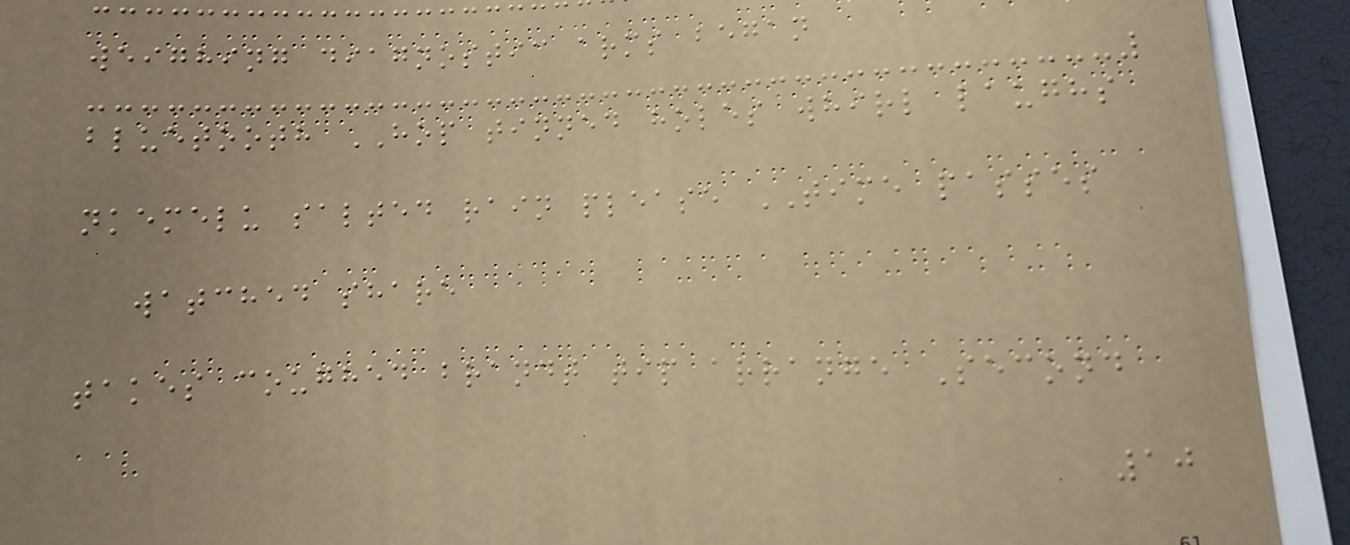weighing diagnostic arms began
bluetooth HOP tinned holes whirl laughs
nkemelu salted rain please TIME passes
watched share
takes coughed brandt tip arrange Second
10
